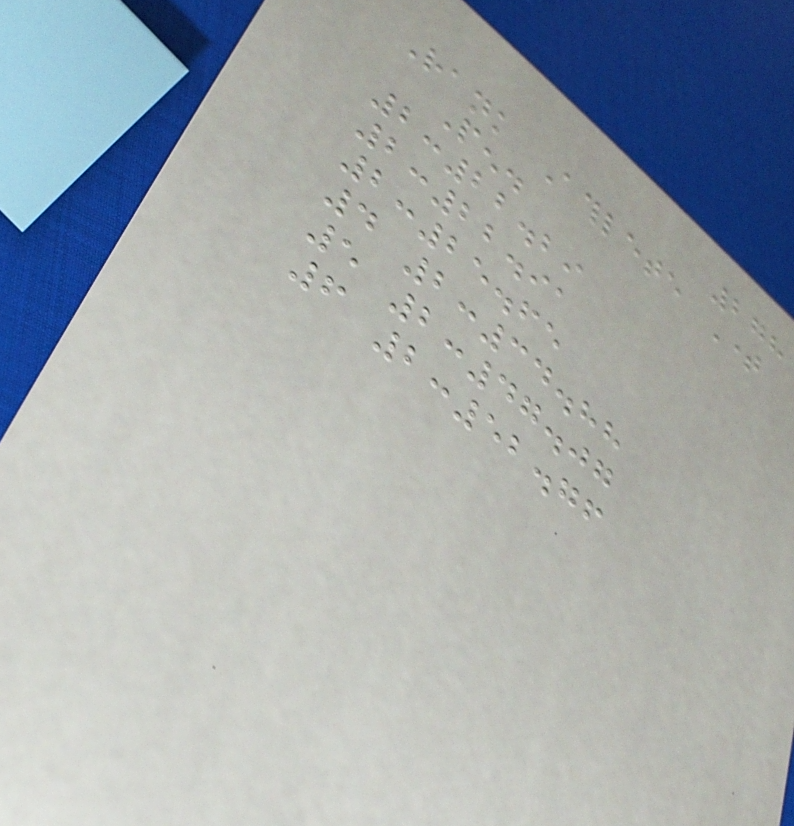278
Rank Athlete Time
Pen.
2:22.29
2:22.91
2:25.65
4 2:34.88
5 2:47.07
6 2:52.76
